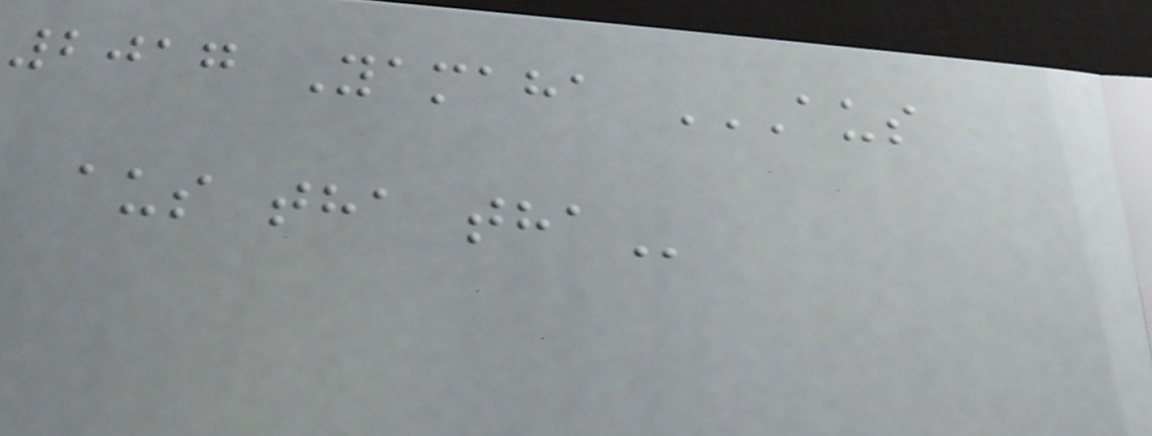2017 Yamaha AUS
AUS THA THA
